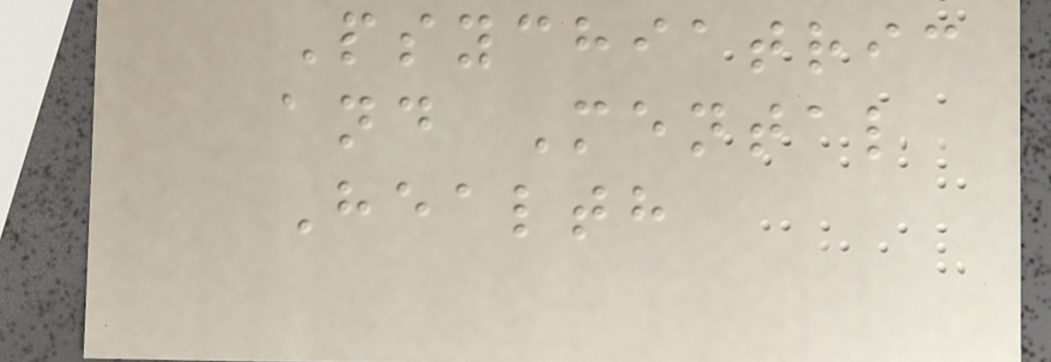Psychiatric
and Mental
Health
